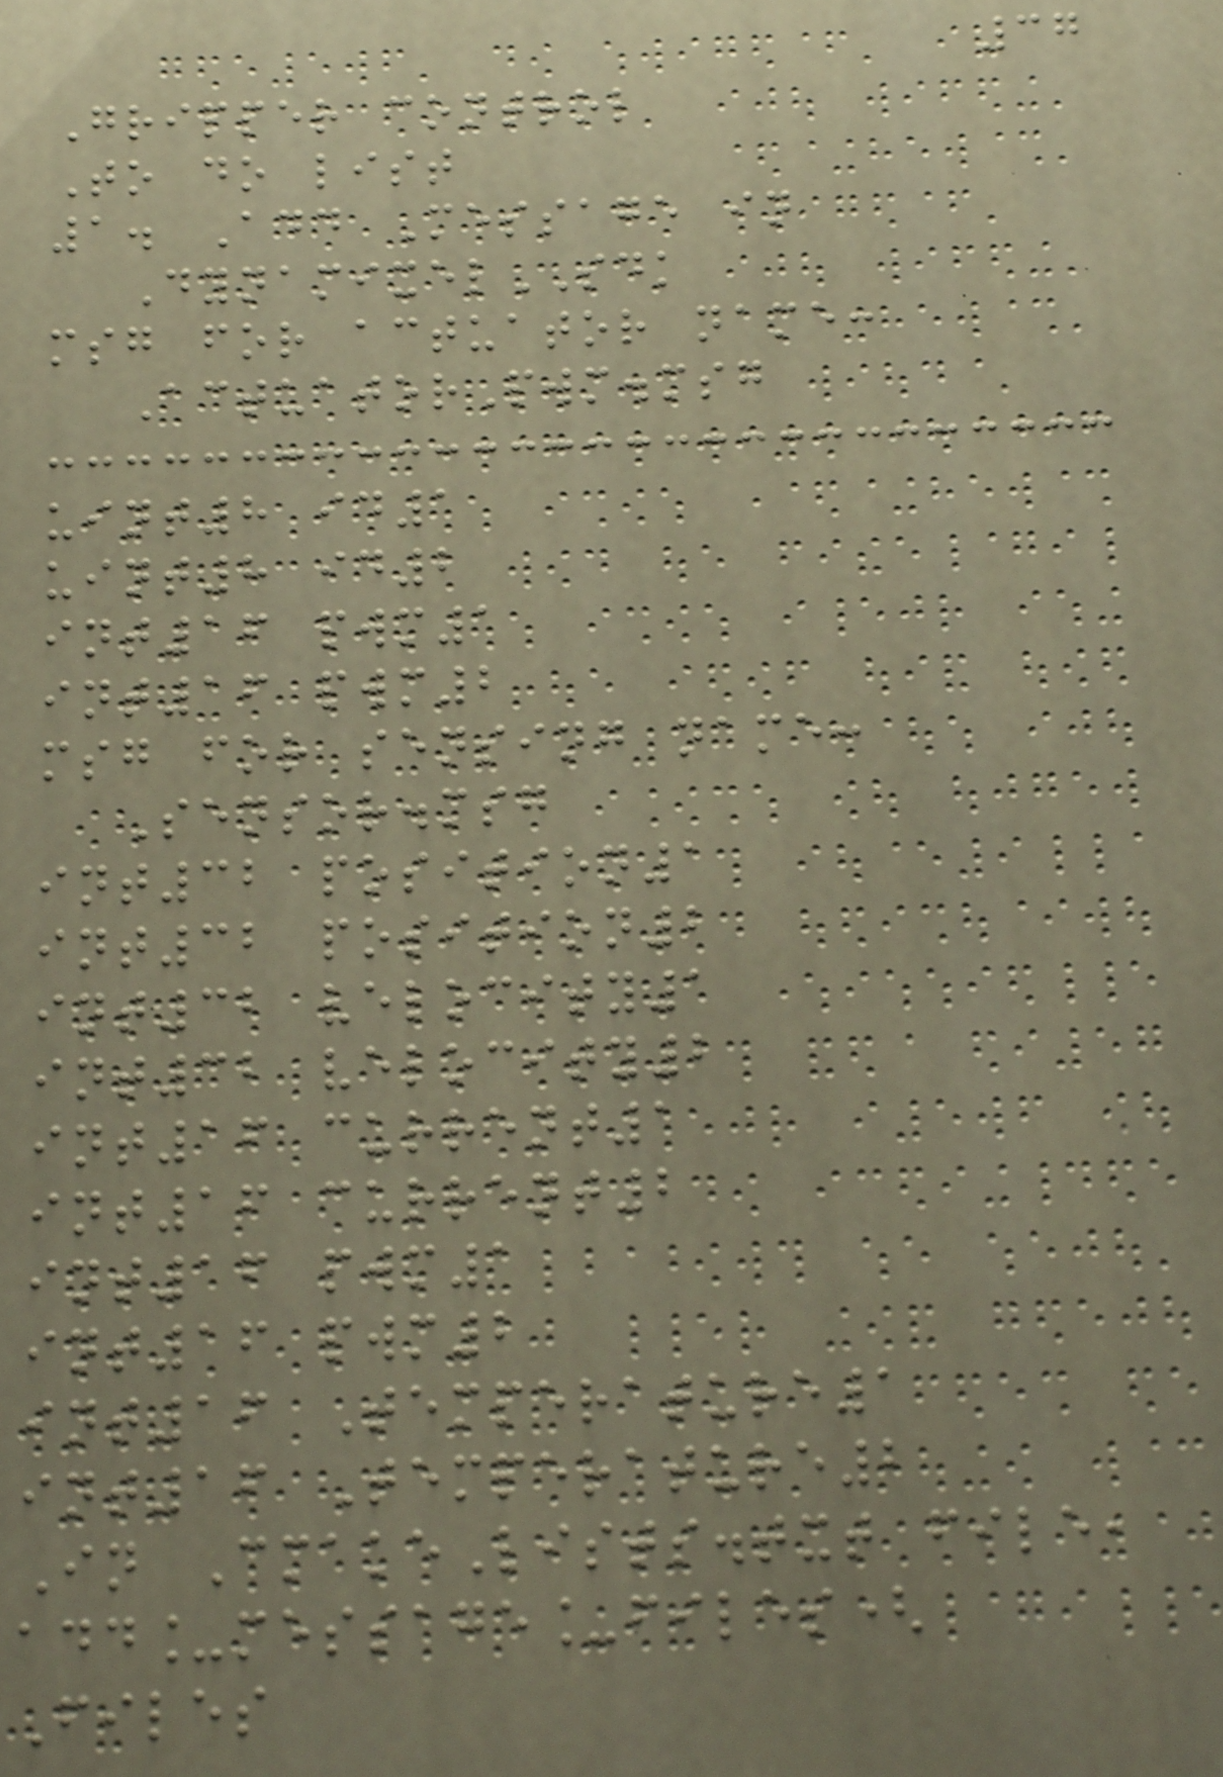37
Gripper control
To do list
1. Add Message in
DynamixelSDK
msg for actuator name:
ActuatorPwm.msg
uint8 id1
uint8 id2
int16 pwm1
int16 pwm2
msg for sensing name:
Sensor.msg
int32 position1
int32 position2
int32 velocity1
int32 velocity2
int16 current1
int16 current2
int16 pwm1
int16 pwm2
int16 Temperature1
int16 Temperature2
In CmakeLists.txt file,
add_message_files(
Files
